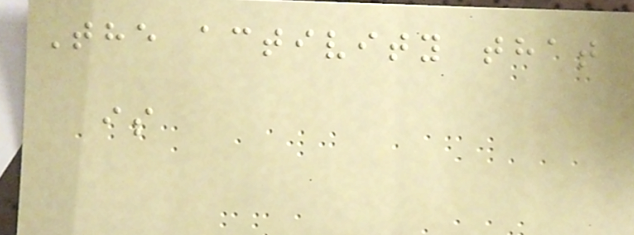The activity that
is
